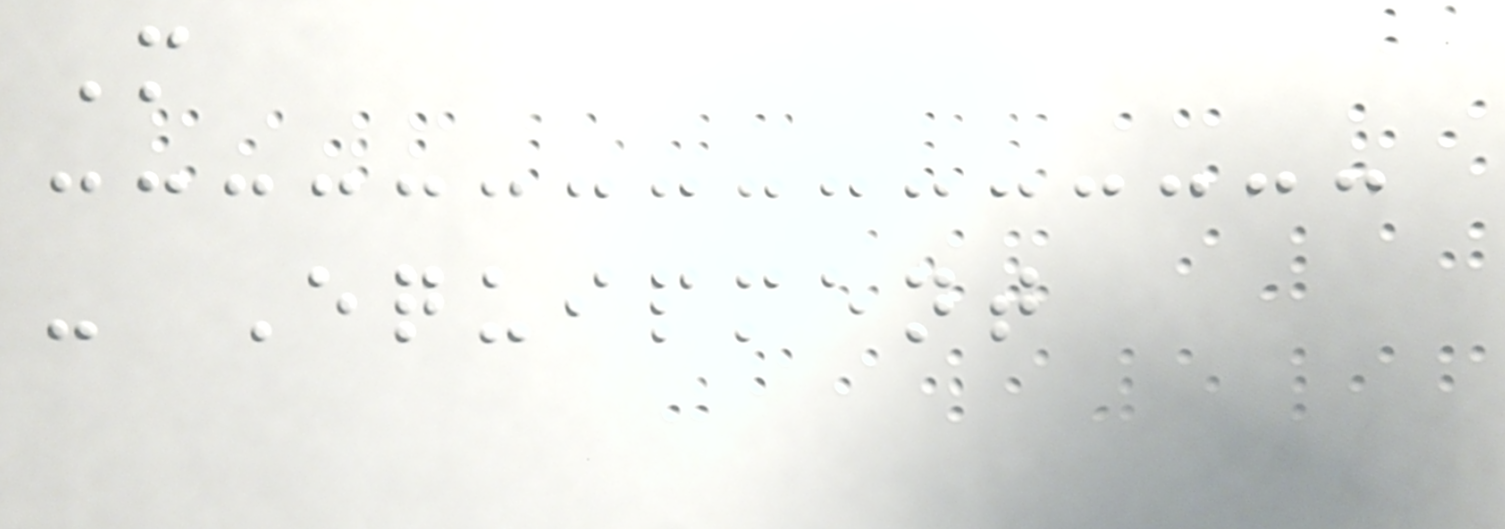M
- Equipment
